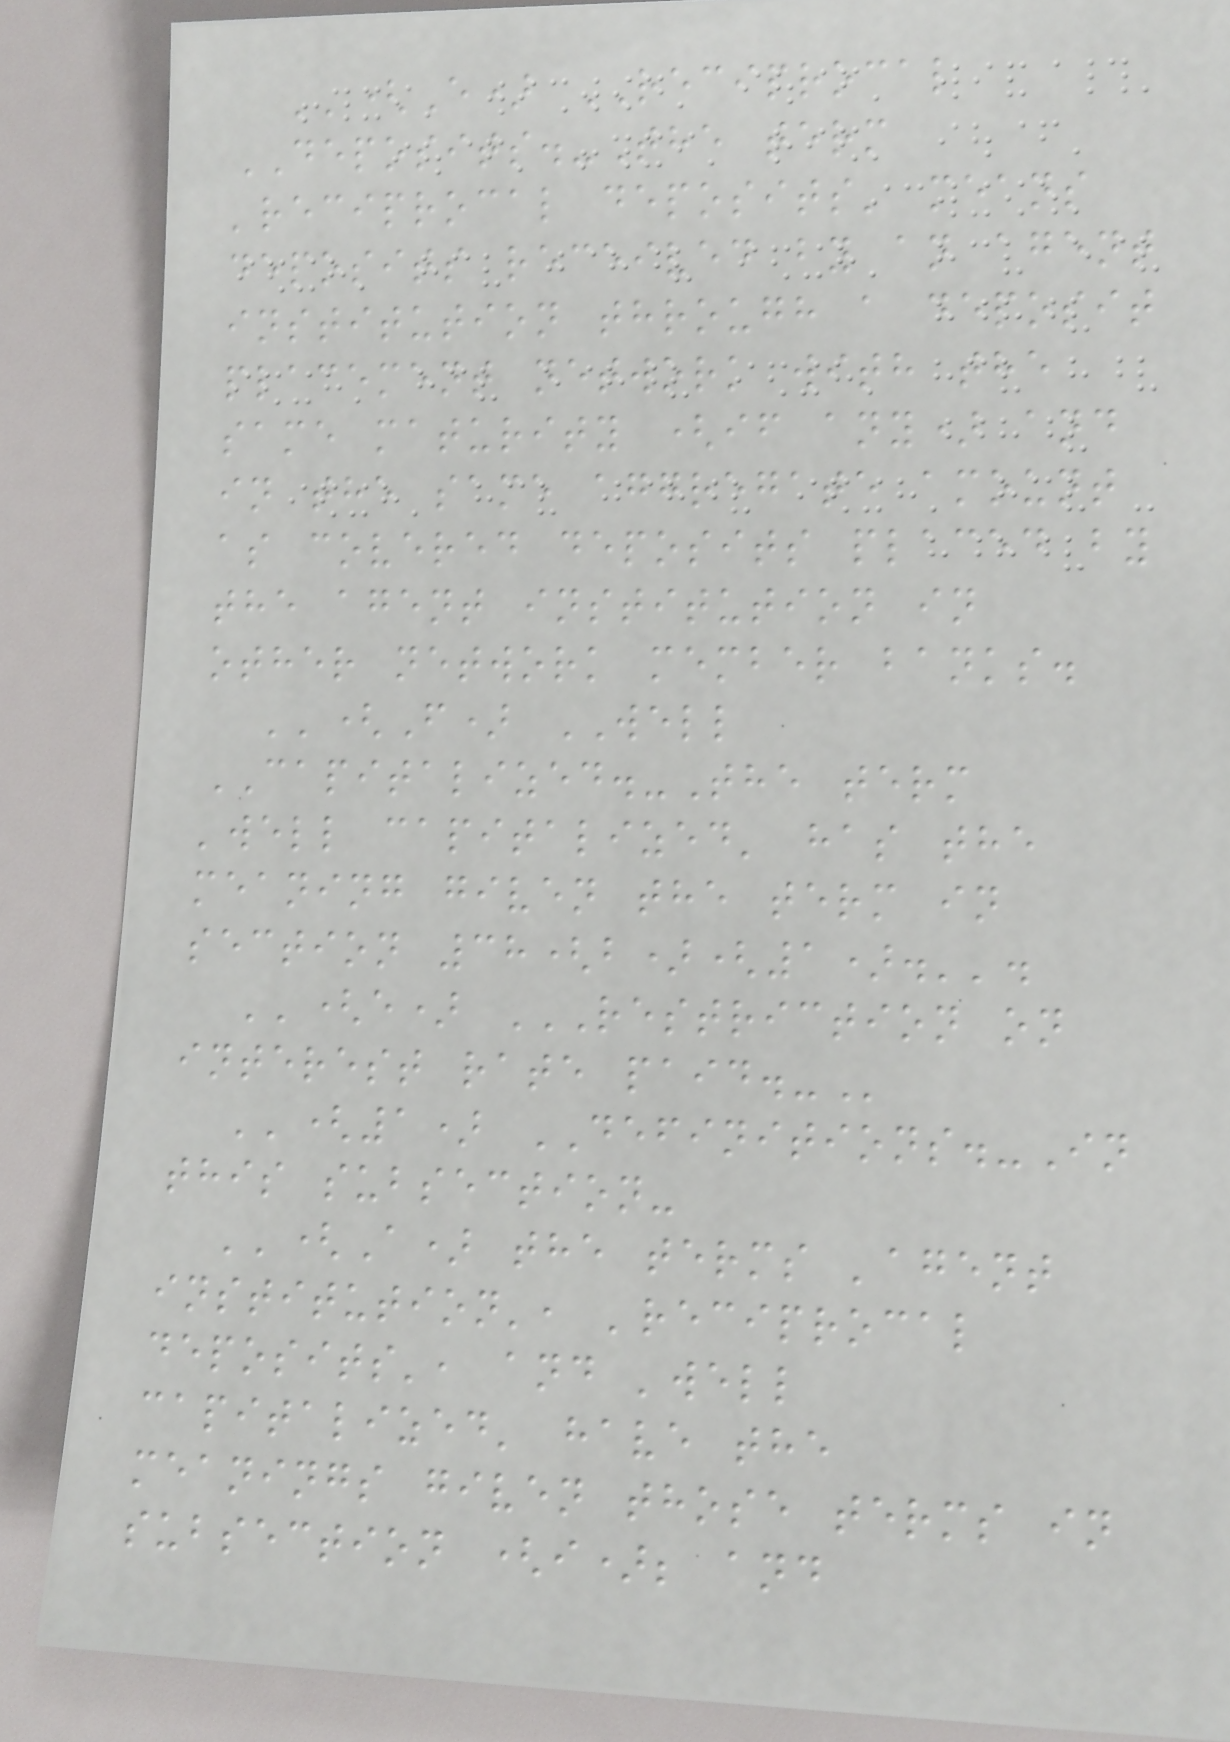''(E) RECIPROCAL
DEPOSITS.-The term
'reciprocal deposits' means
deposits received by an agent
institution through a deposit
placement network with the
same maturity (if any) and
in the same aggregate amount
as covered deposits placed by
the agent institution in
other network member banks.
''(F) WELL
CAPITALIZED.-The term
'well capitalized' has the
meaning given the term in
section 38(b)(1).''.
''(e) RESTRICTION ON
INTEREST RATE PAID.-
''(1) DEFINITIONS.-In
this subsection-
''(A) the terms 'agent
institution', 'reciprocal
deposits', and 'well
capitalized' have the
meanings given those terms in
subsection (i); and
